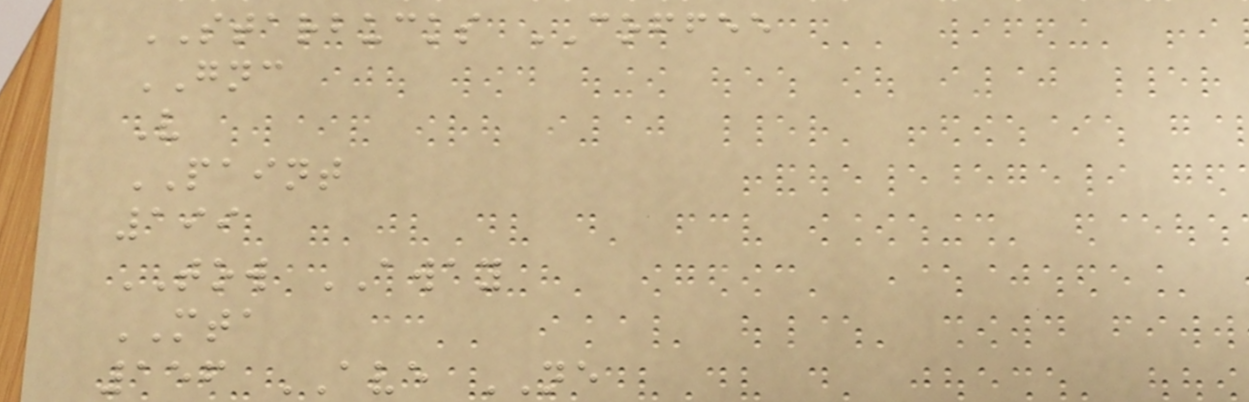STARBUCKS COFFEE
GNC
V
PAINT
199
TOW AWAY
MTA
156 AVE NE
